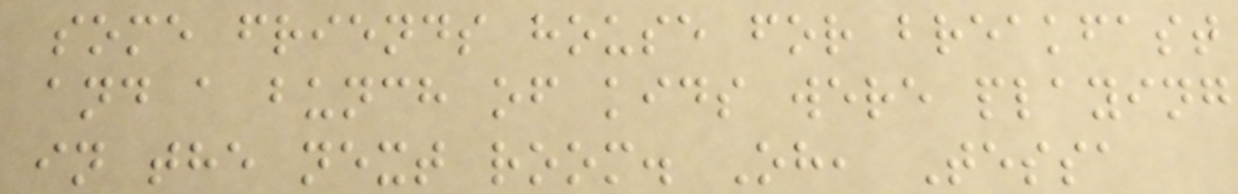some friends house for breakfast
and a bunch of kids were playing
in the next room. Oh, Tessa
